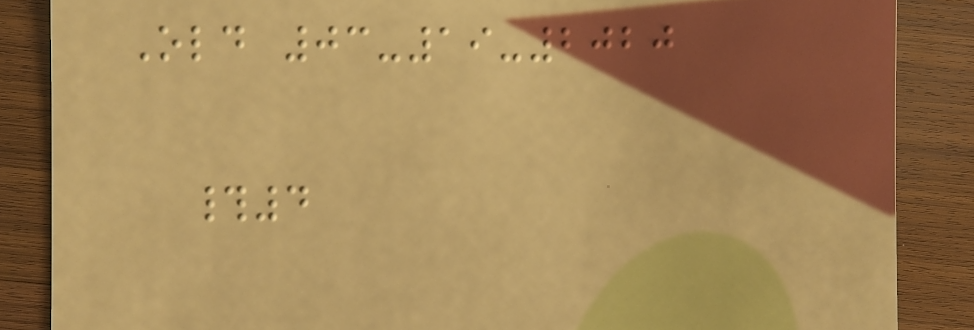Old 03-19-2020
#4
